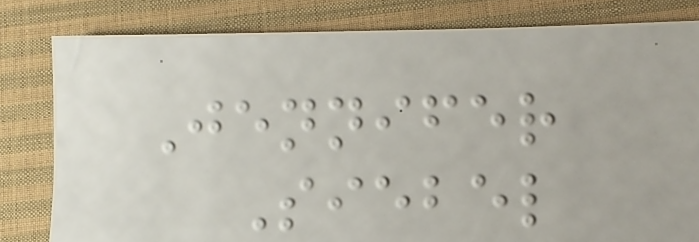Jennifer
Siebel
